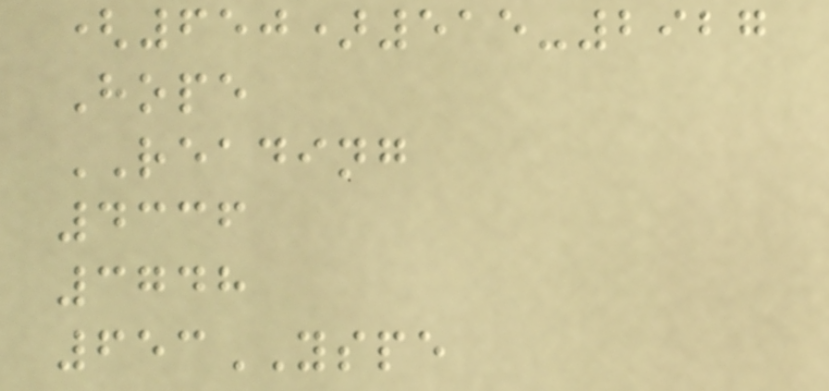(650)515-2927
Hope
READING
4336
3748
653YSPE
